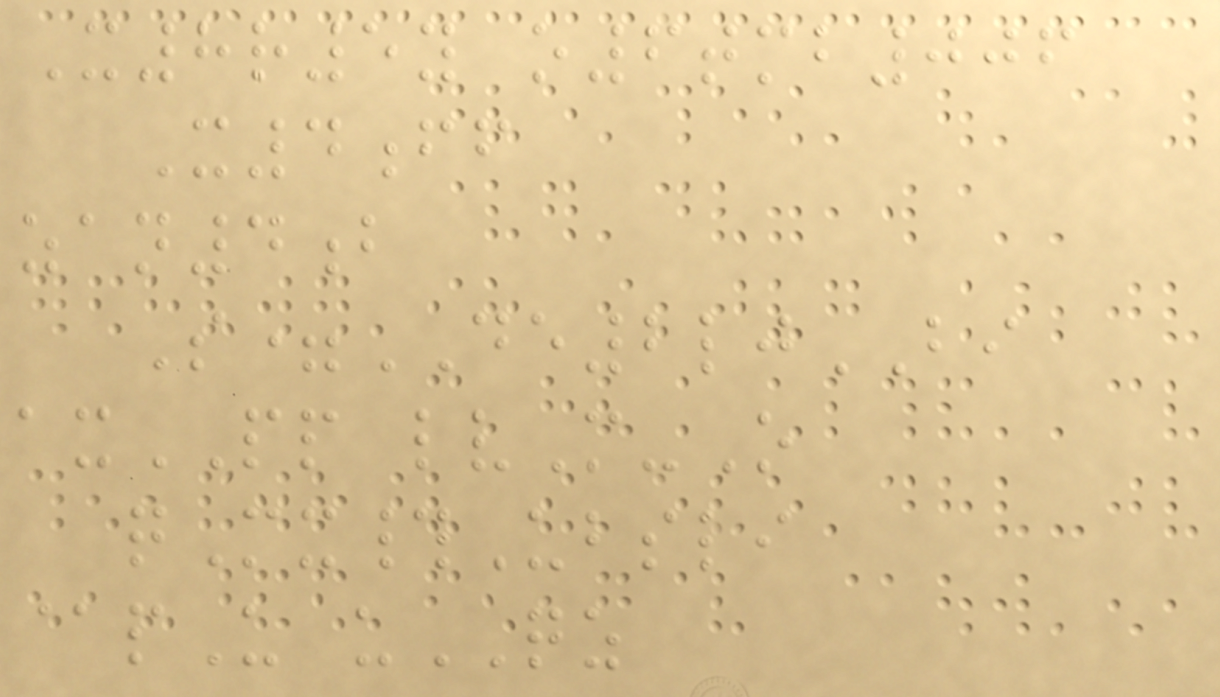X8r5y o6tmb006
X4ff
zan4b
S=DE2ljBI
axPP lvM-O
qMx#Ubsli
@pU uQZ
